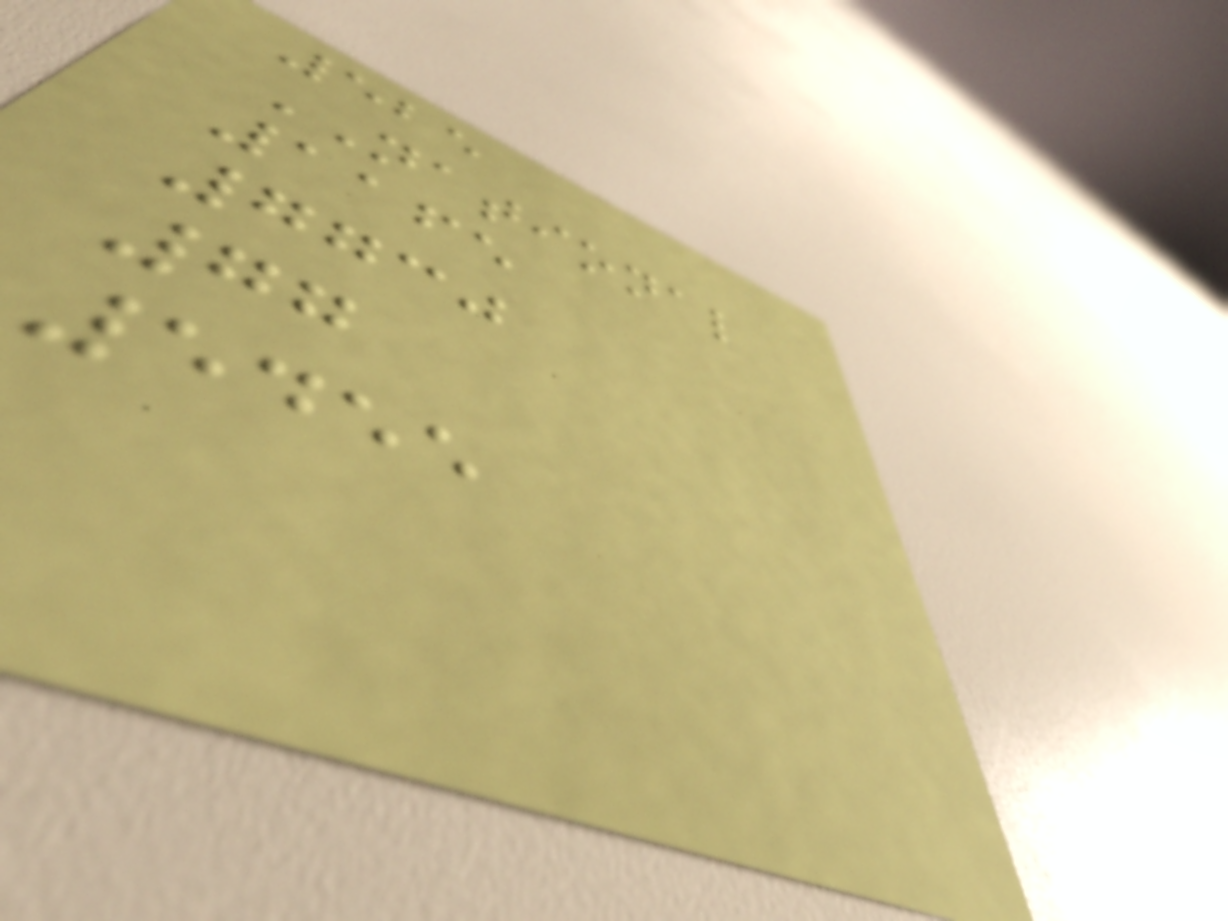525
NATIONAL
1165
7730
77
5455
